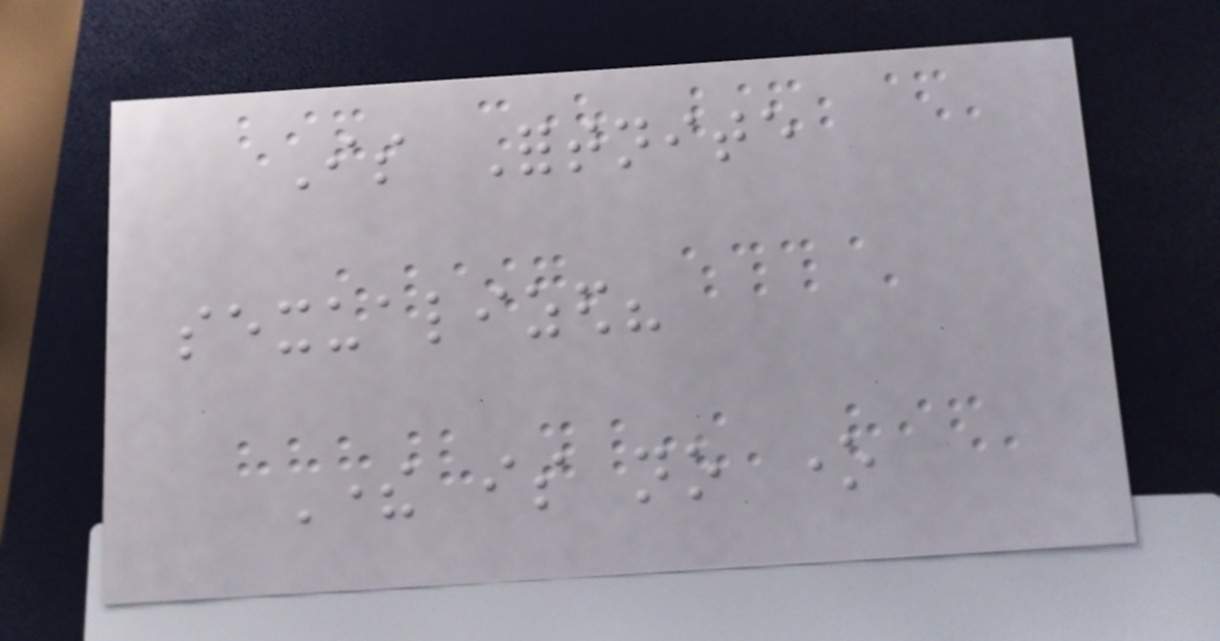Is Fortnite
sexualized?
There is no one
